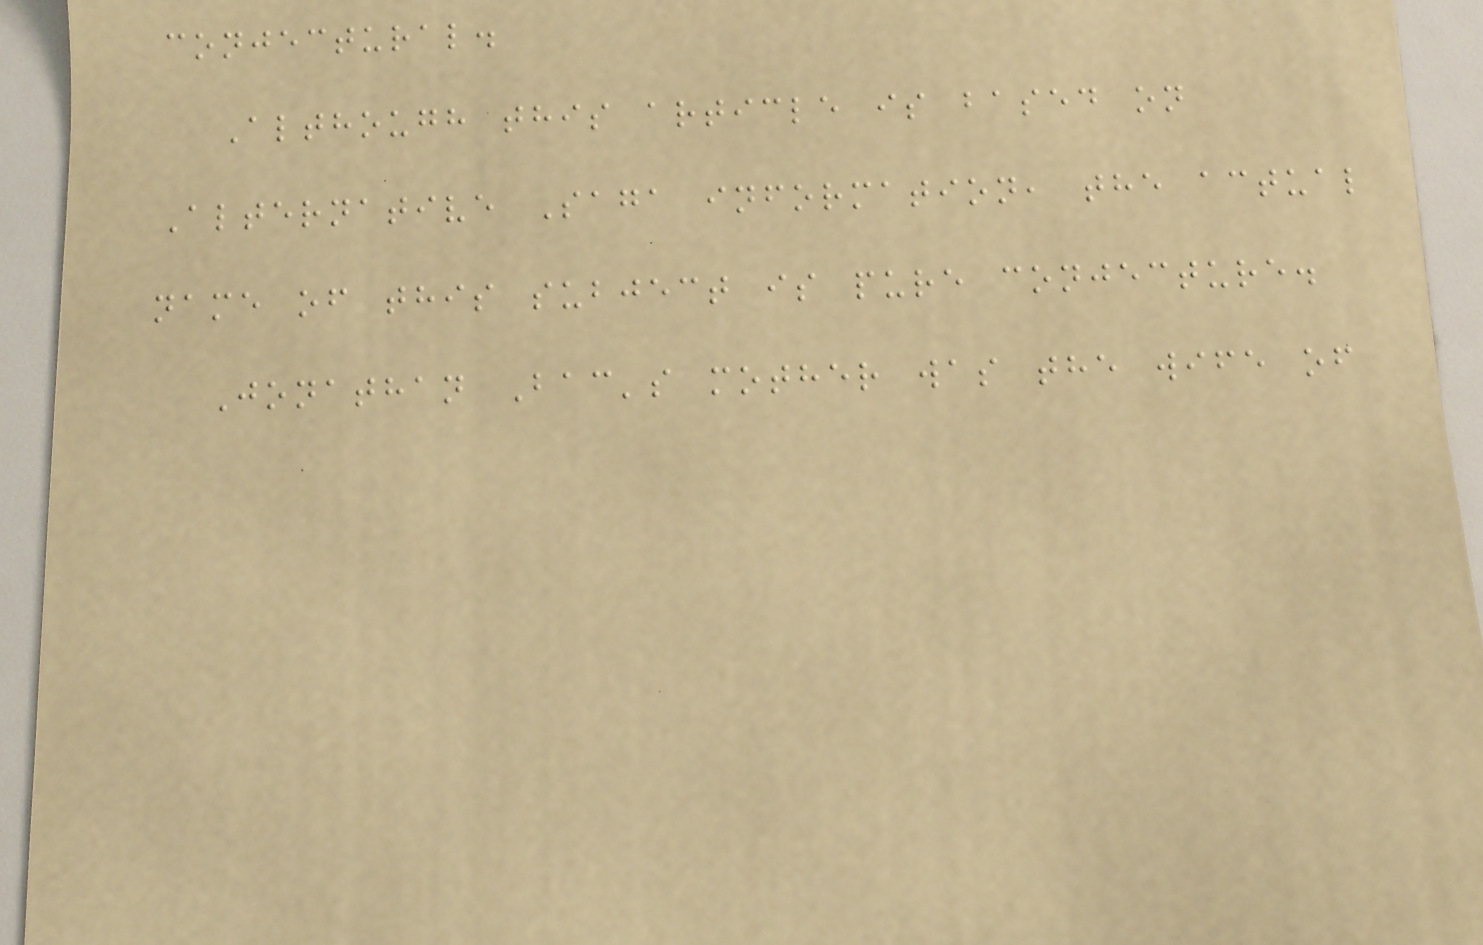conjectural.
Although this article is based on
Alternative Saga information, the actual
name of this subject is pure conjecture.
Jonathan Bac's mother was the wife of
